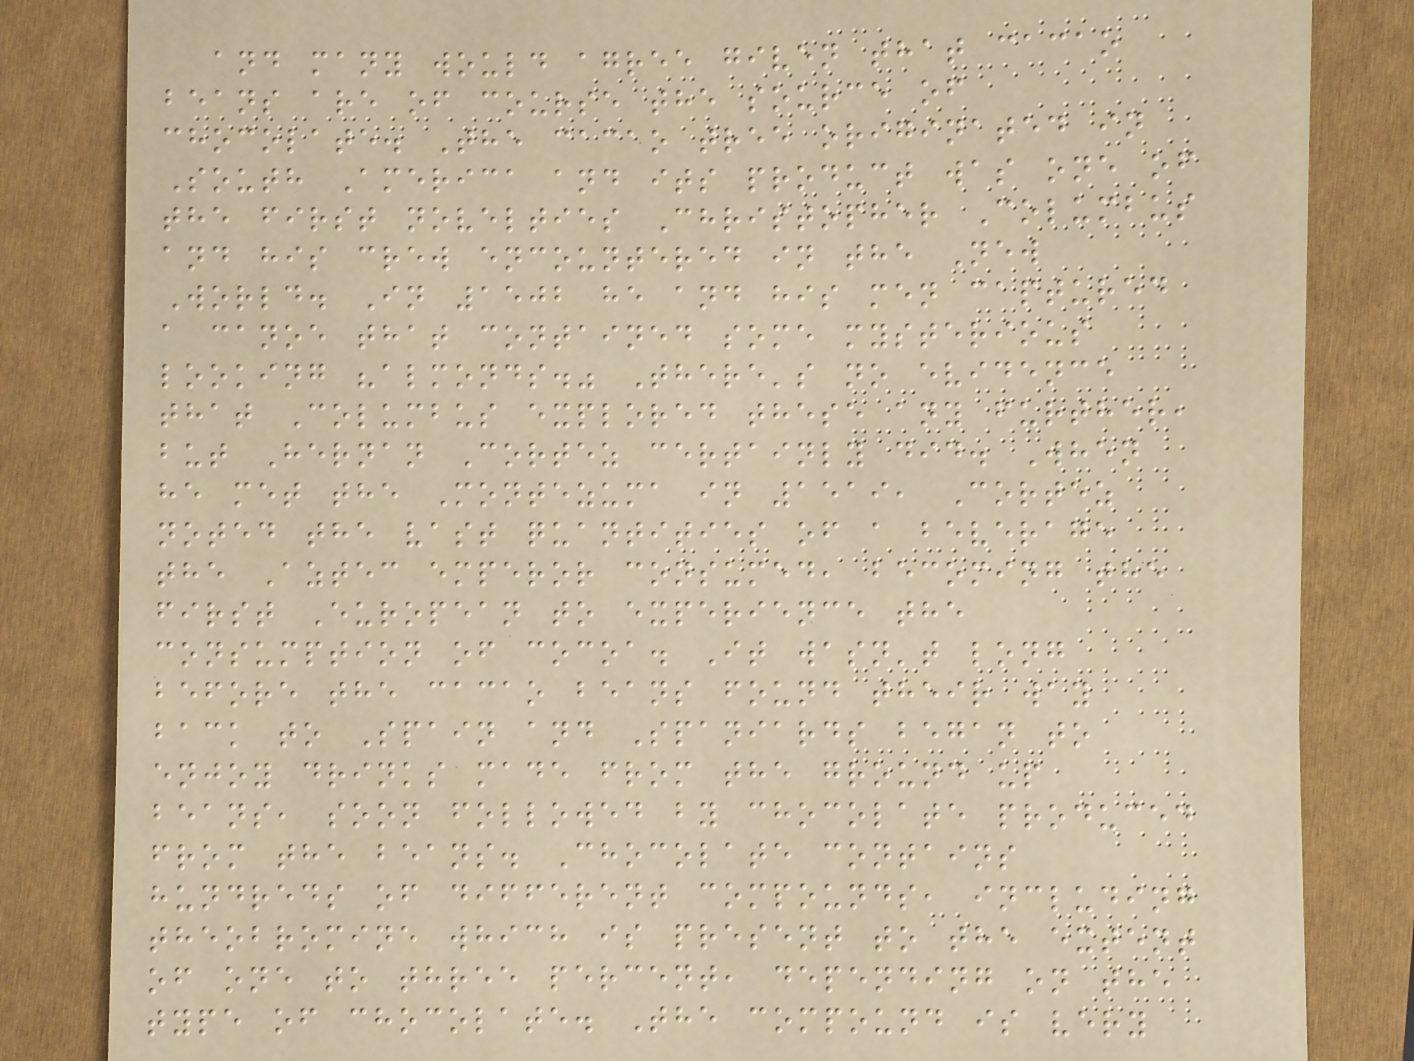and many would agree given that cacao
beans are of course the source of
chocolate. The cacao tree originated in
South America and its product was one of
the first novelties Christopher Columbus
and his crew encountered in the New
World. In 1502 he and his men captured
a canoe that contained some mysterious
looking "almonds." There's no evidence
that Columbus explored these any further,
but Hernan Cortez certainly did. When
he met the Montezuma in 1519, Cortez
noted the vast quantities of a beverage
the Aztec emperor consumed, becoming the
first European to experience the
consumption of cocoa. It wasn't long
before the cacao beans found their way
back to Spain and Spaniards began to
enjoy drinks made from the ground up
beans, soon followed by chocolate produced
from the beans. Chocolate contains
hundreds of different compounds, including
theobromine which is present to the extent
of one to three percent, depending on the
type of chocolate. The compound is very
